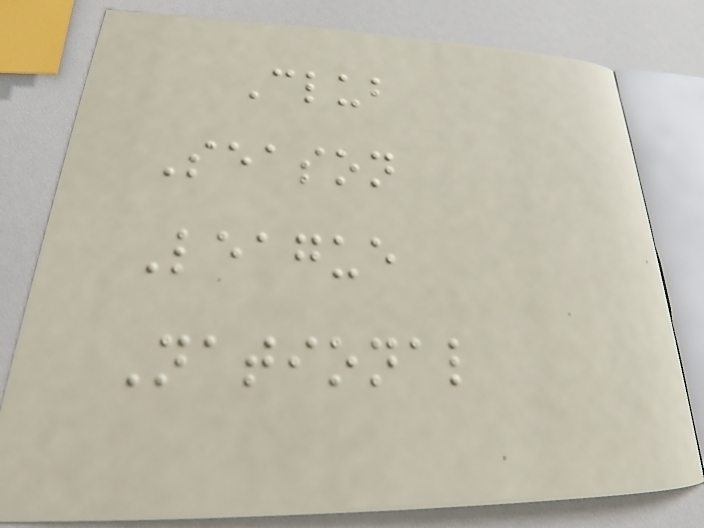Club
Season
League
National
